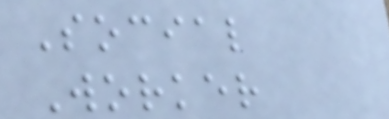Social
Worker
